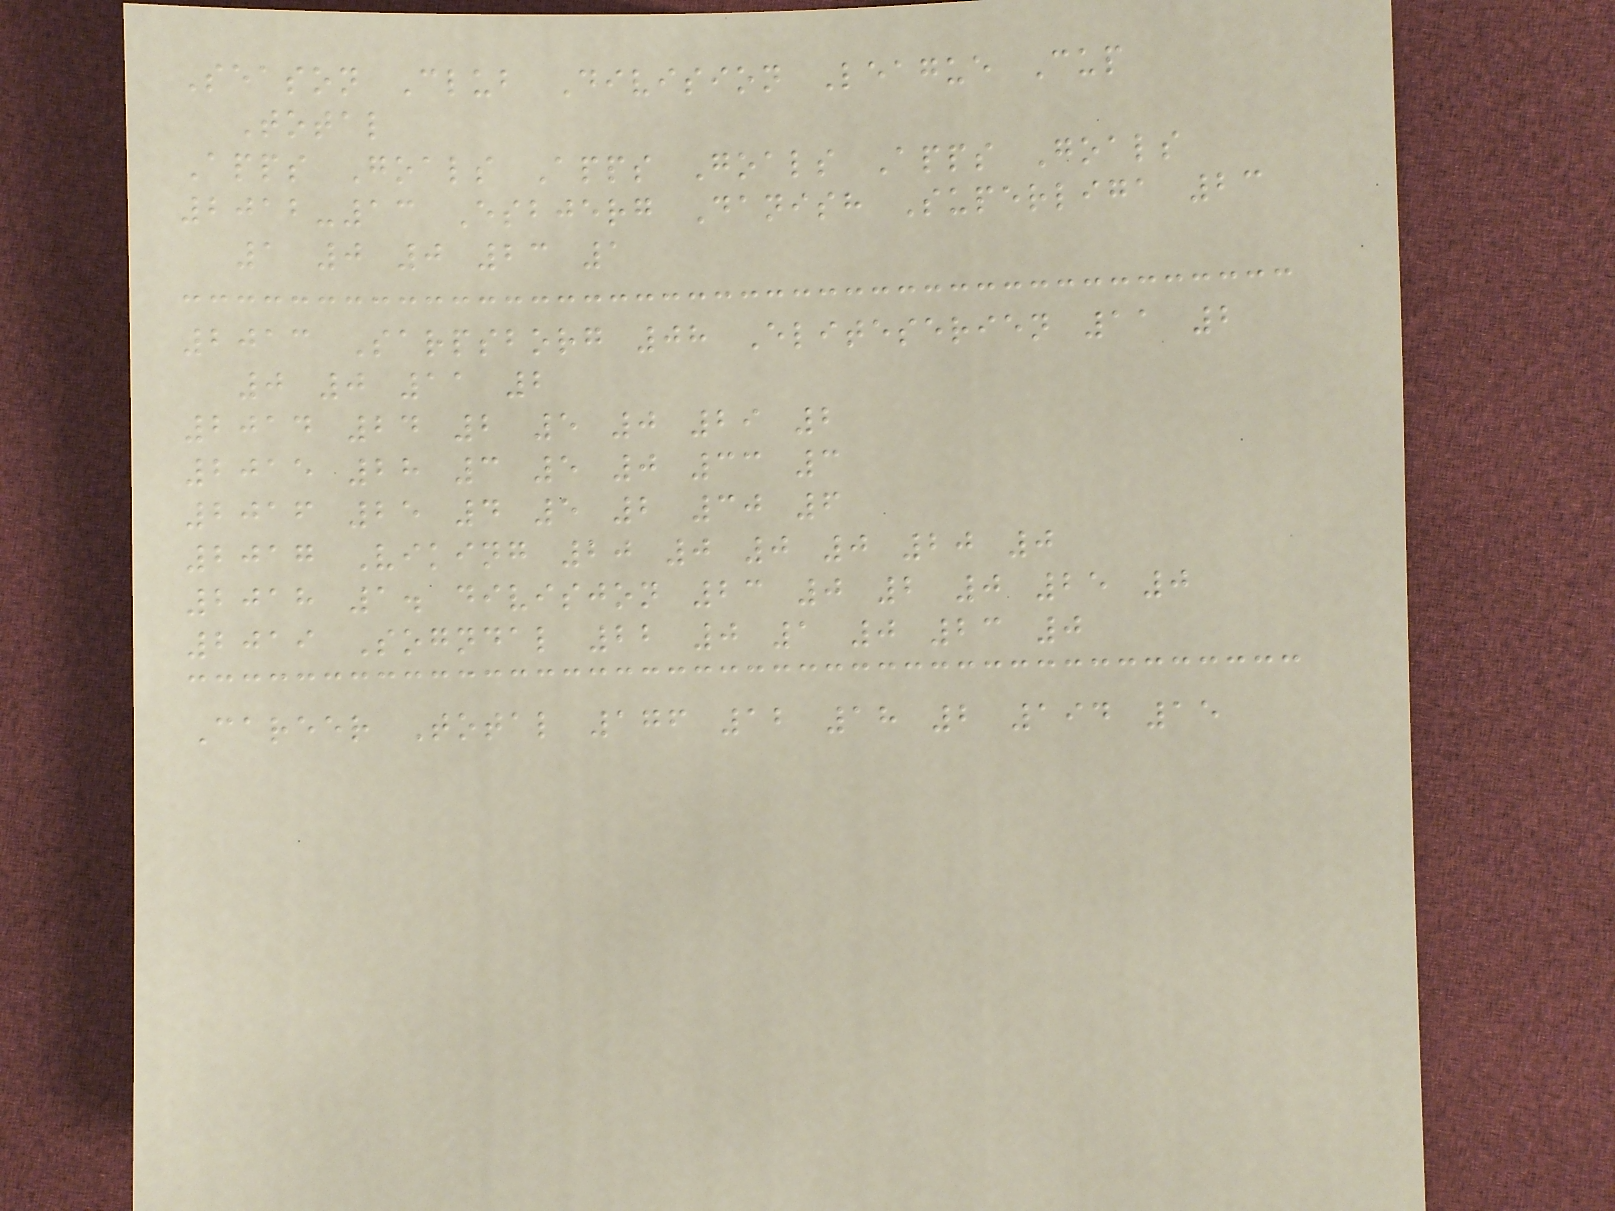Season Club Division League Cup
Total
Apps Goals Apps Goals Apps Goals
2012-13 Esbjerg Danish Superliga 23
1 0 0 23 1
2013 Sarpsborg 08 Eliteserien 11 2
0 0 11 2
2014 24 2 5 0 29 2
2015 28 3 5 0 33 3
2016 25 4 5 2 30 6
2017 Viking 20 0 0 0 20 0
2018 1. divisjon 23 0 2 0 25 0
2019 Sogndal 22 0 1 0 23 0
Career Total 176 12 18 2 194 15
